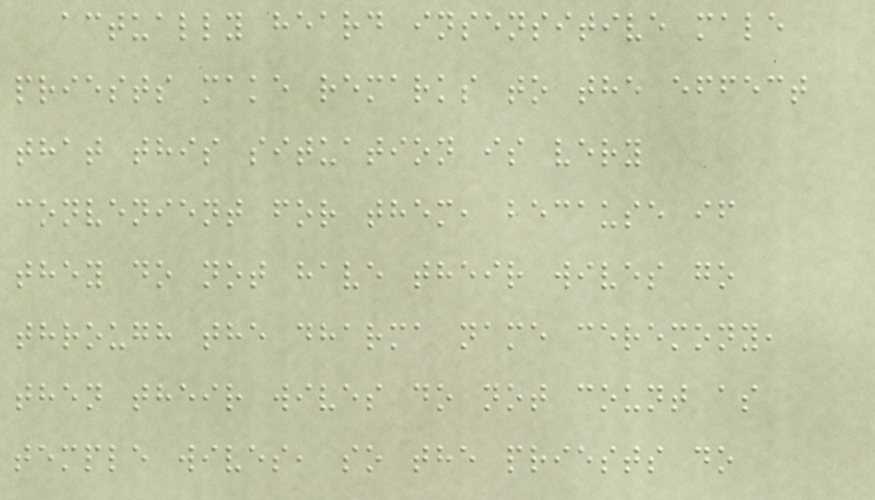actually heard insensitive male
priests make remarks to the effect
that this situation is very
convenient for them, because if
they do not have their wives go
through the dharma name ceremony,
then their wives do not count as
temple wives, so the priests do
